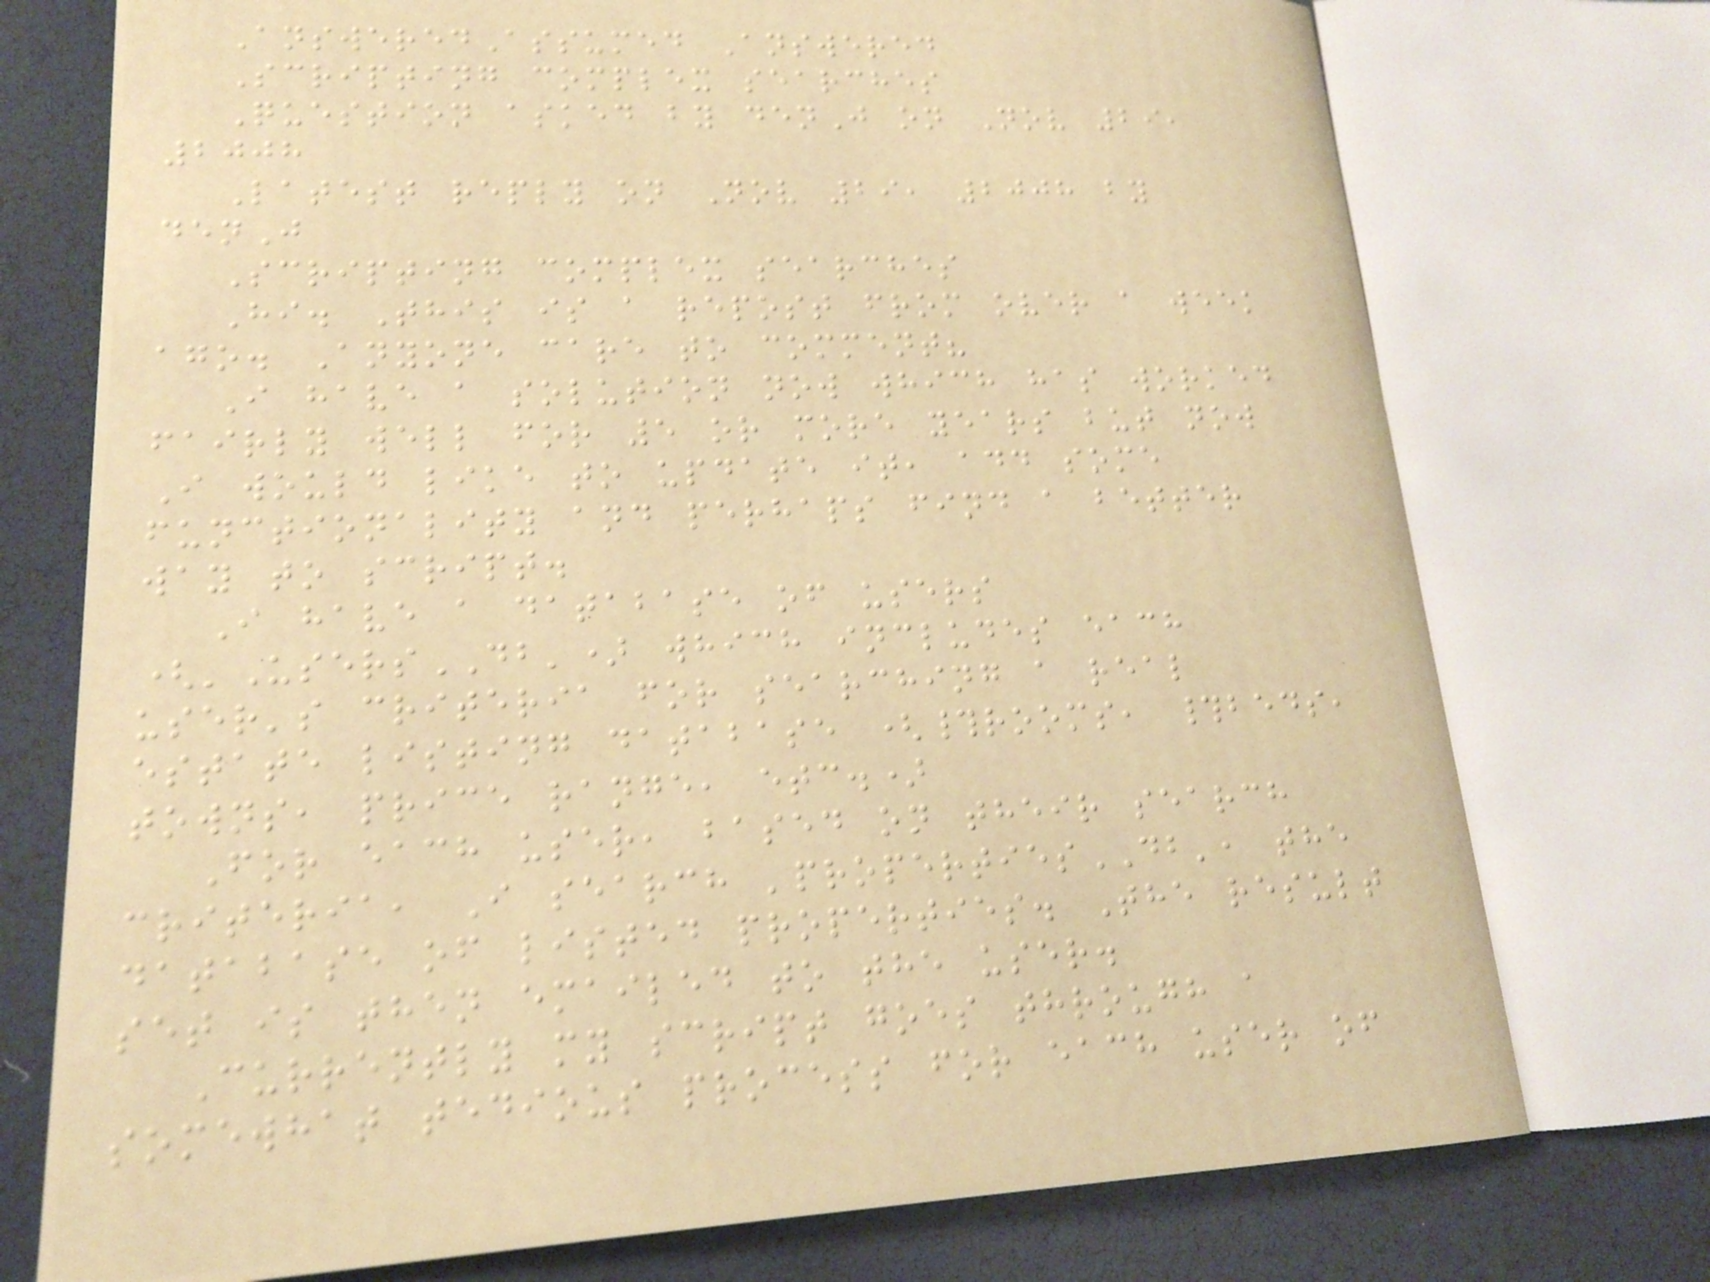AnsweredAssumed Answered
Scripting complex searches
Question asked by denJ on Nov 29,
2008
Latest reply on Nov 29, 2008 by
denJ
Scripting complex searches
Hi. This is a repost from over a week
ago. Anyone care to comment?
I have a solution now which has worked
fairly well for 5 or more years but now
I would like to update it, add some
functionality and perhaps find a better
way to script.
I have a database of users
('UsersDB') which includes each
user's criteria for searching a real
estate listing database (#rooms, #beds,
towns, price range, etc.)
For each user, based on their search
criteria, I search 'propertiesDB', the
database of listed properties. The result
set is then emailed to the user.
Currently my script goes through a
somewhat tedious process for each user of
